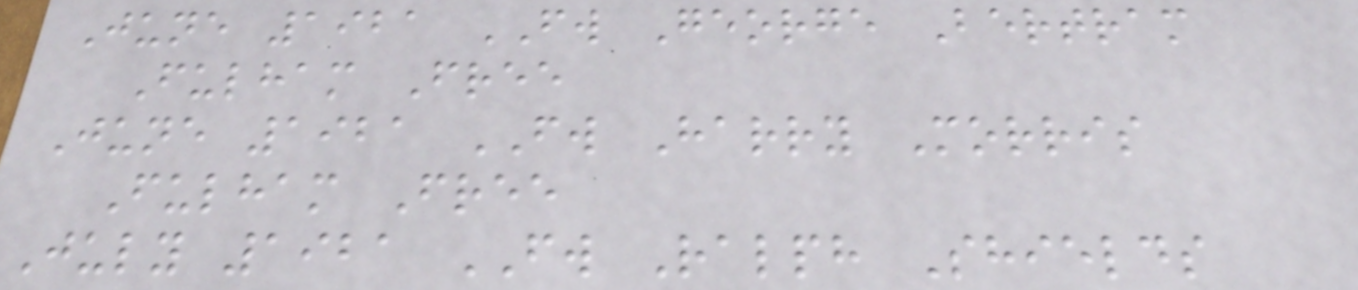June 1921 FW George Bertram
Fulham Free
June 1921 FW Harry Morris
Fulham Free
July 1921 FW Ralph Shields
